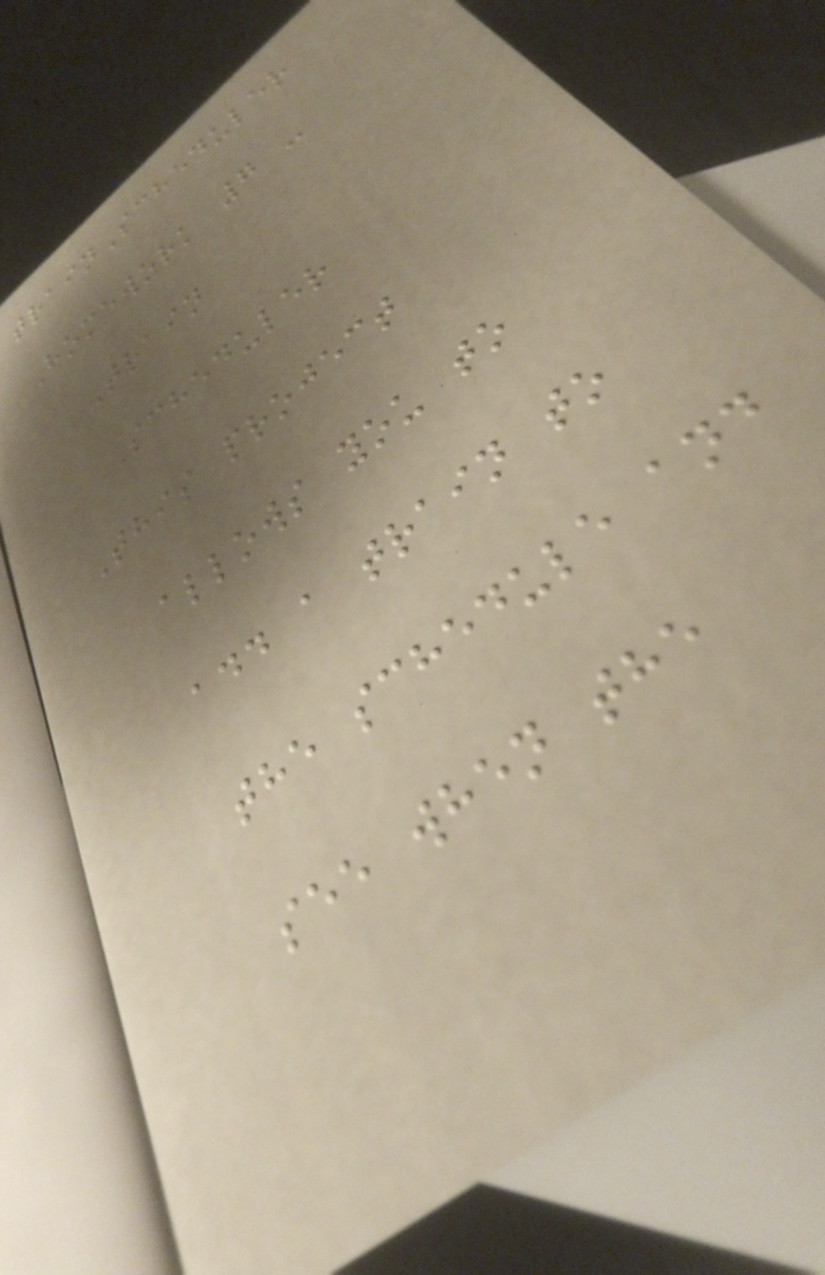trainScheduler
Homework 7 -
Train
Scheduler
This project
allows you to
add a train to
the schedule and
see when the
